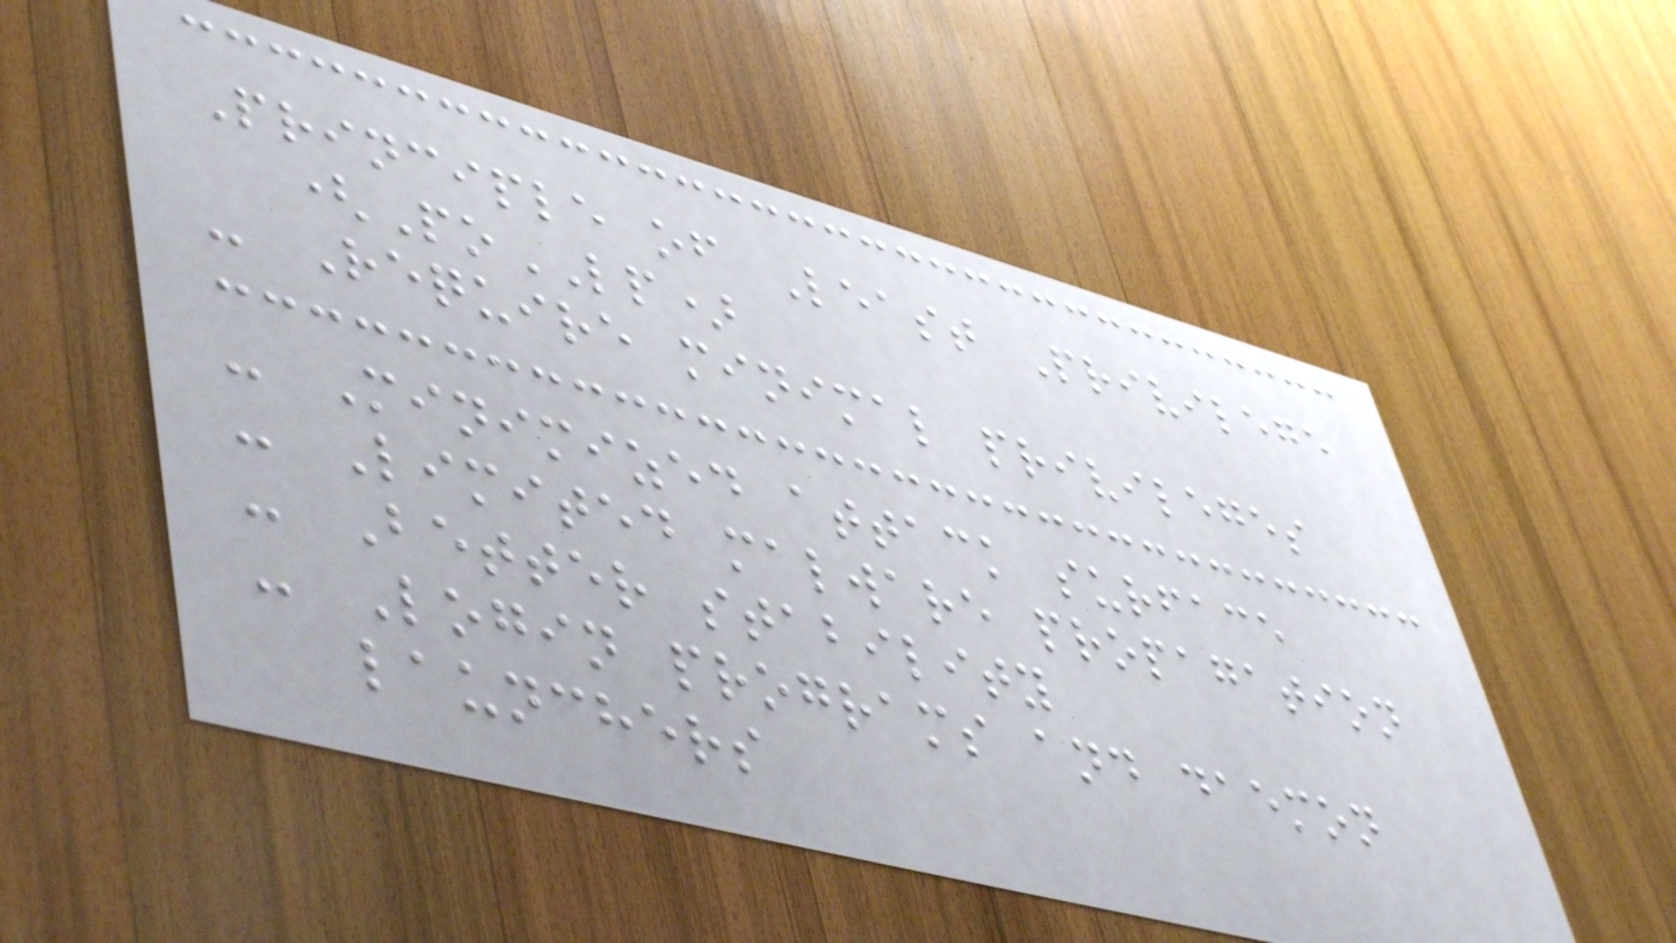Principle of Least Privilege
(PoLP)
- Require minimal privileges
- Minimized attack surface
- Limited malware propagation
- Better stability
- Login programs and daemon
launchers
